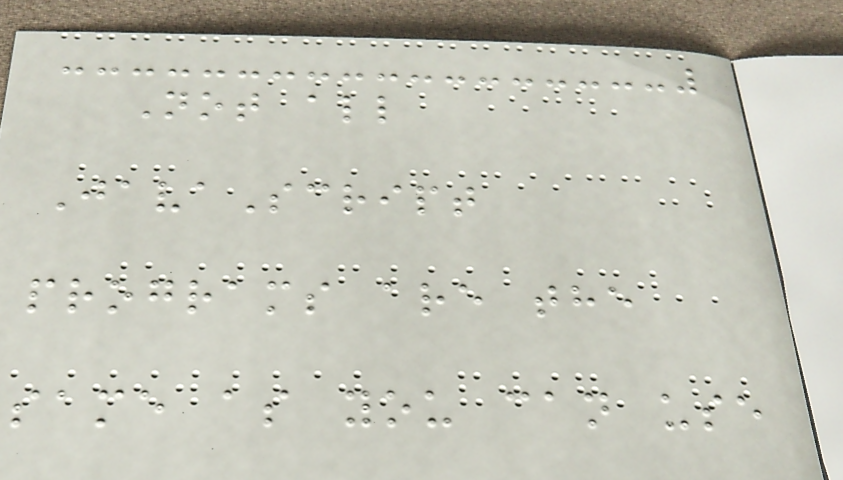Not all
JavaScript
programs are the
same as you can use
